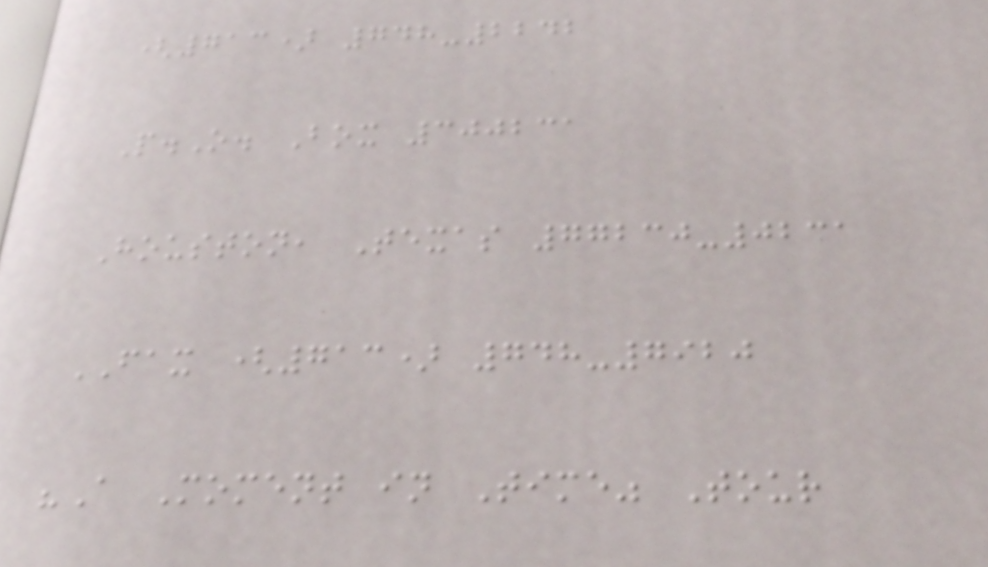(713) 748-2242
P.O. Box 300231
Houston, Texas 77230-0231
FAX (713) 748-7920
"A Moment in Time" Tour
